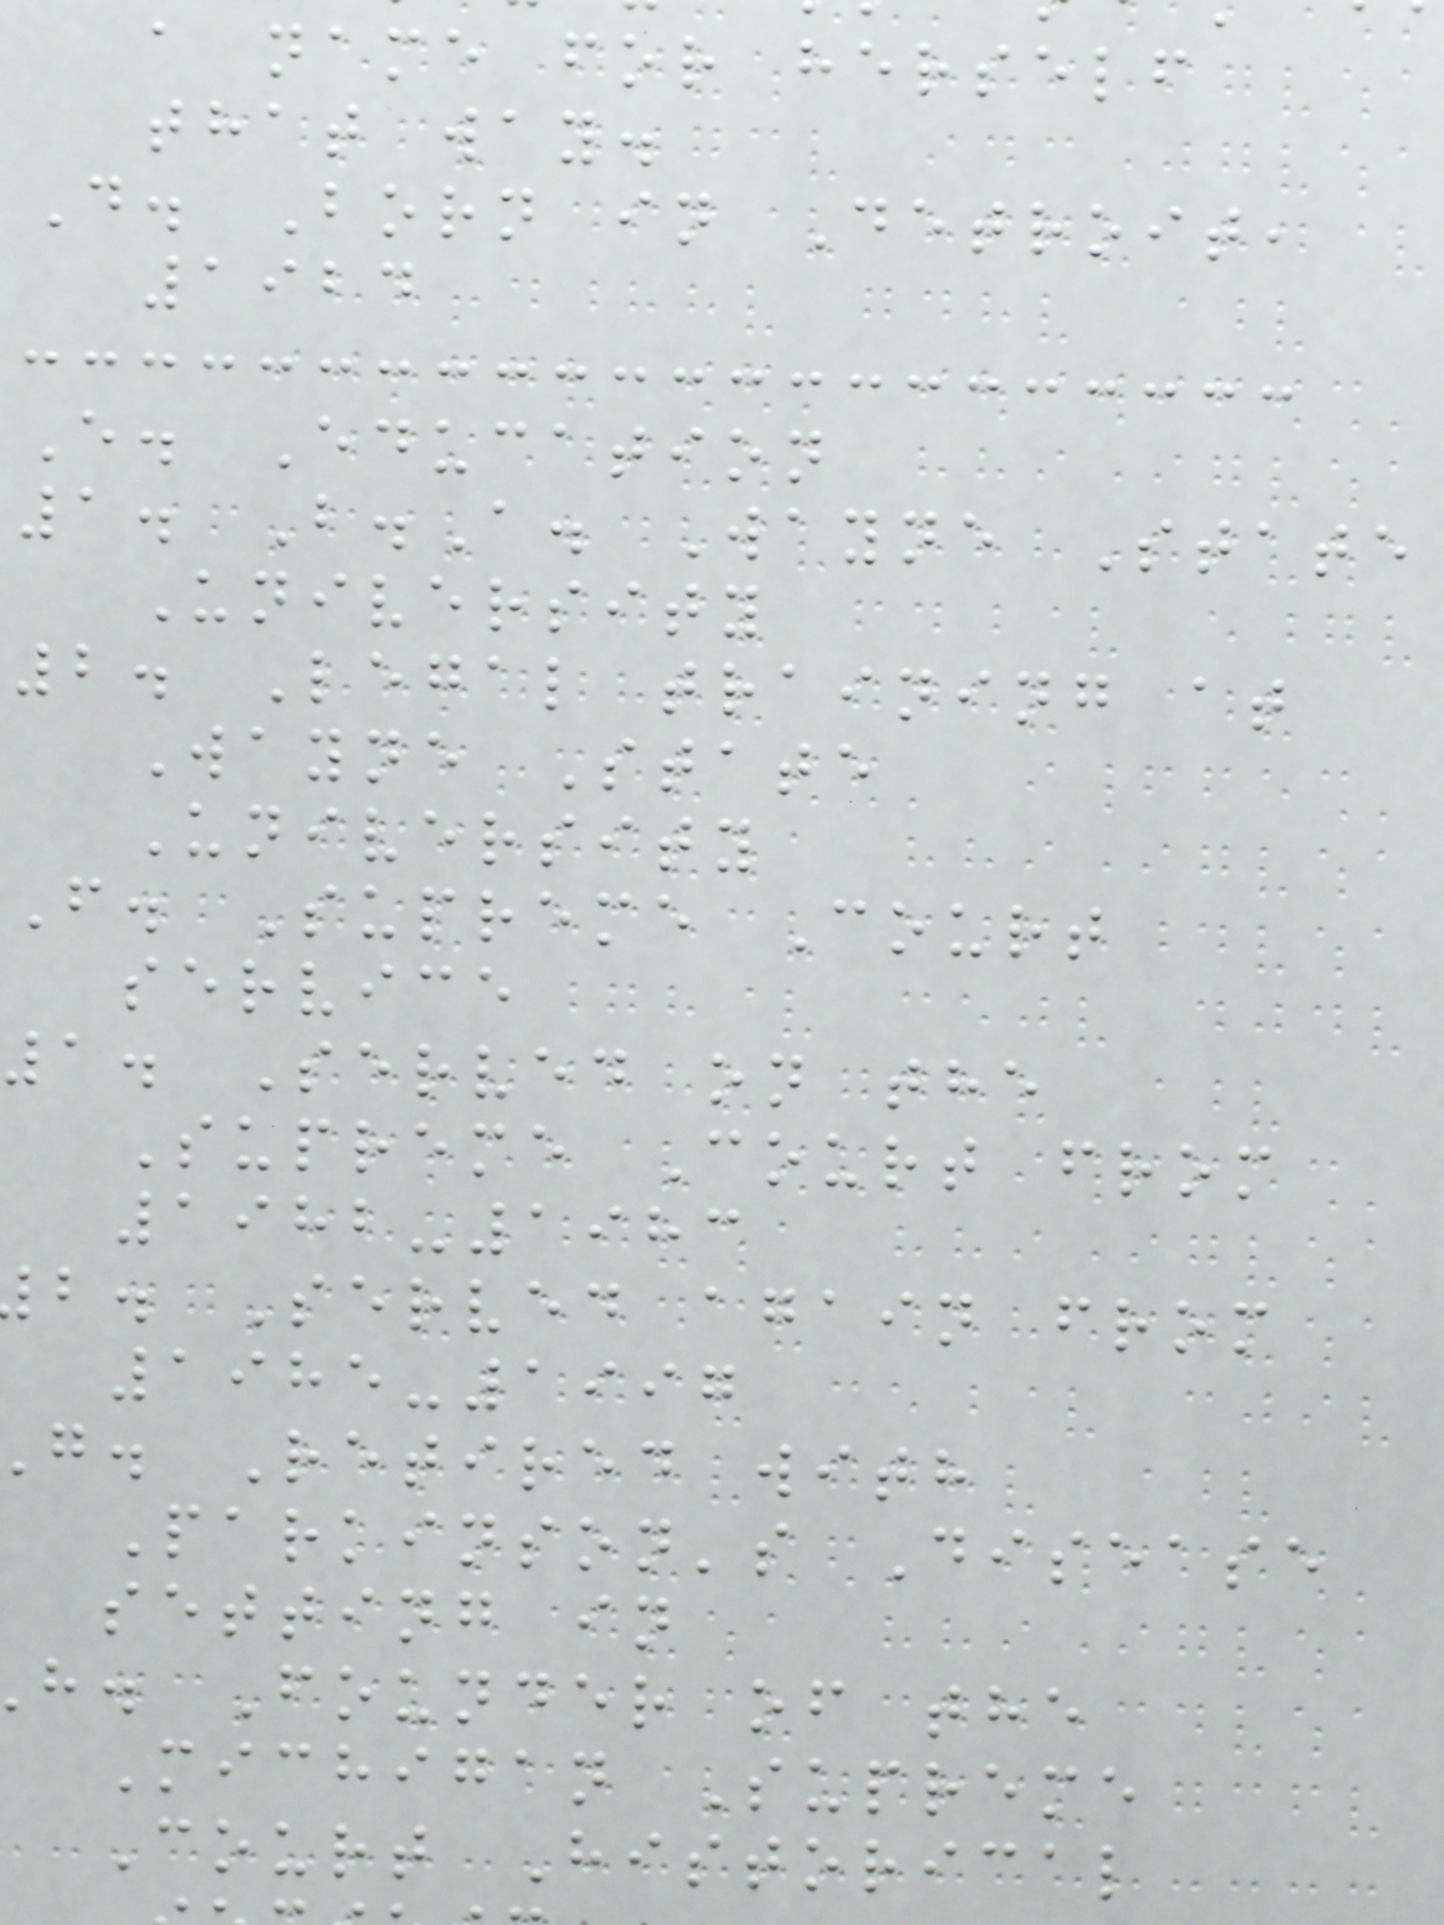a name for herself
that way.
D. Born in Detroit,
1924
E. Education
1. B.A. Wayne State
University
2. Legal training at
Wayne State
University
F. Supreme Court
service
1. Served on the
Supreme Court from
1982-1983
b. Served again from
1985-1997
g. Retired with
Parkinson's Disease
setting in
h. Founder of the
Michigan Supreme
Court Historical
